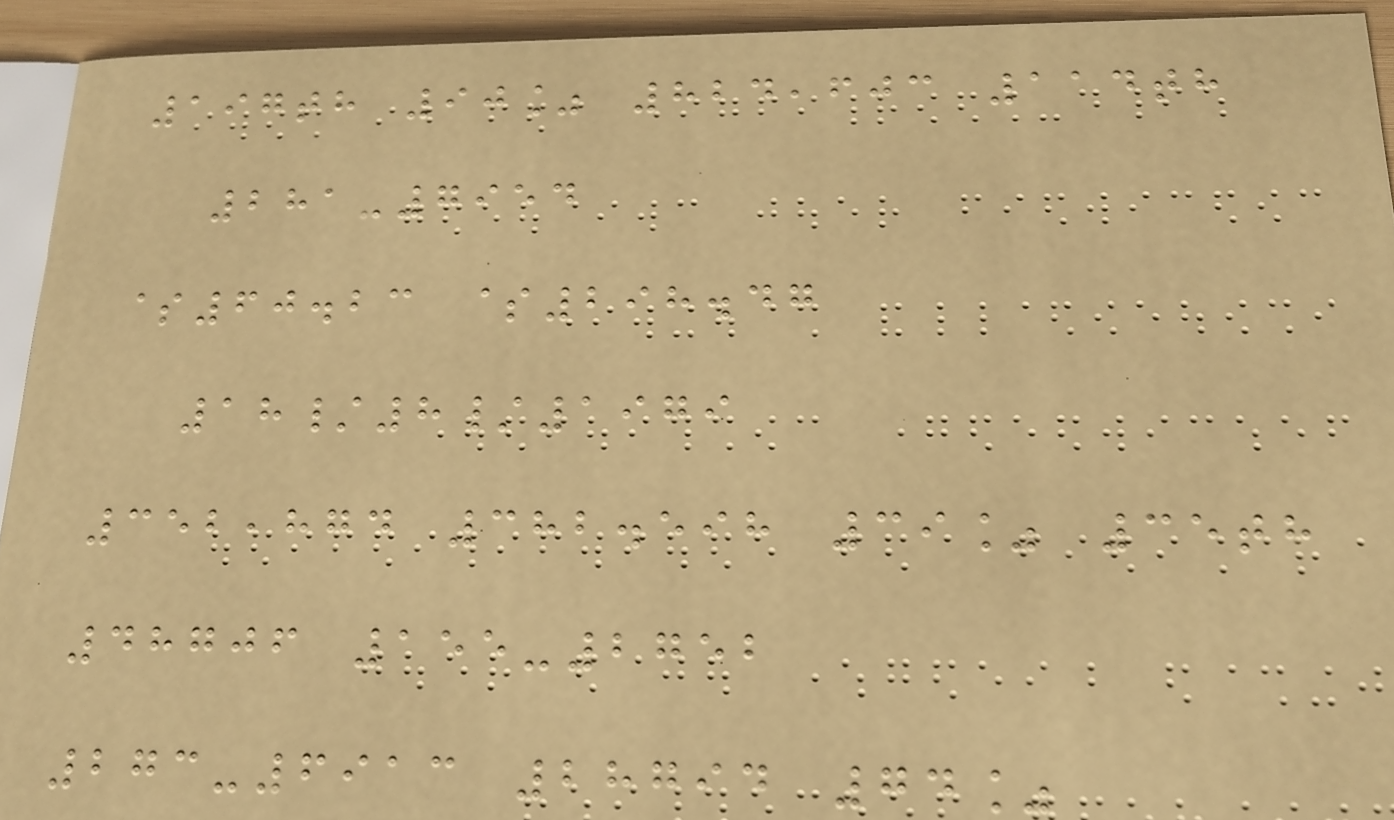197th 90% 824,603 114th
281-7954
$60.23 $298.47
18/8/1979
352,874 382.598 39% 35th
48706 155-2752
273-6913 28794 74%
